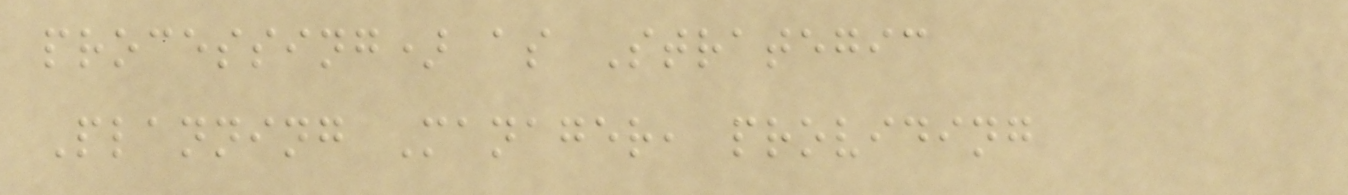processing) as Strategic
Planning Manager, providing
